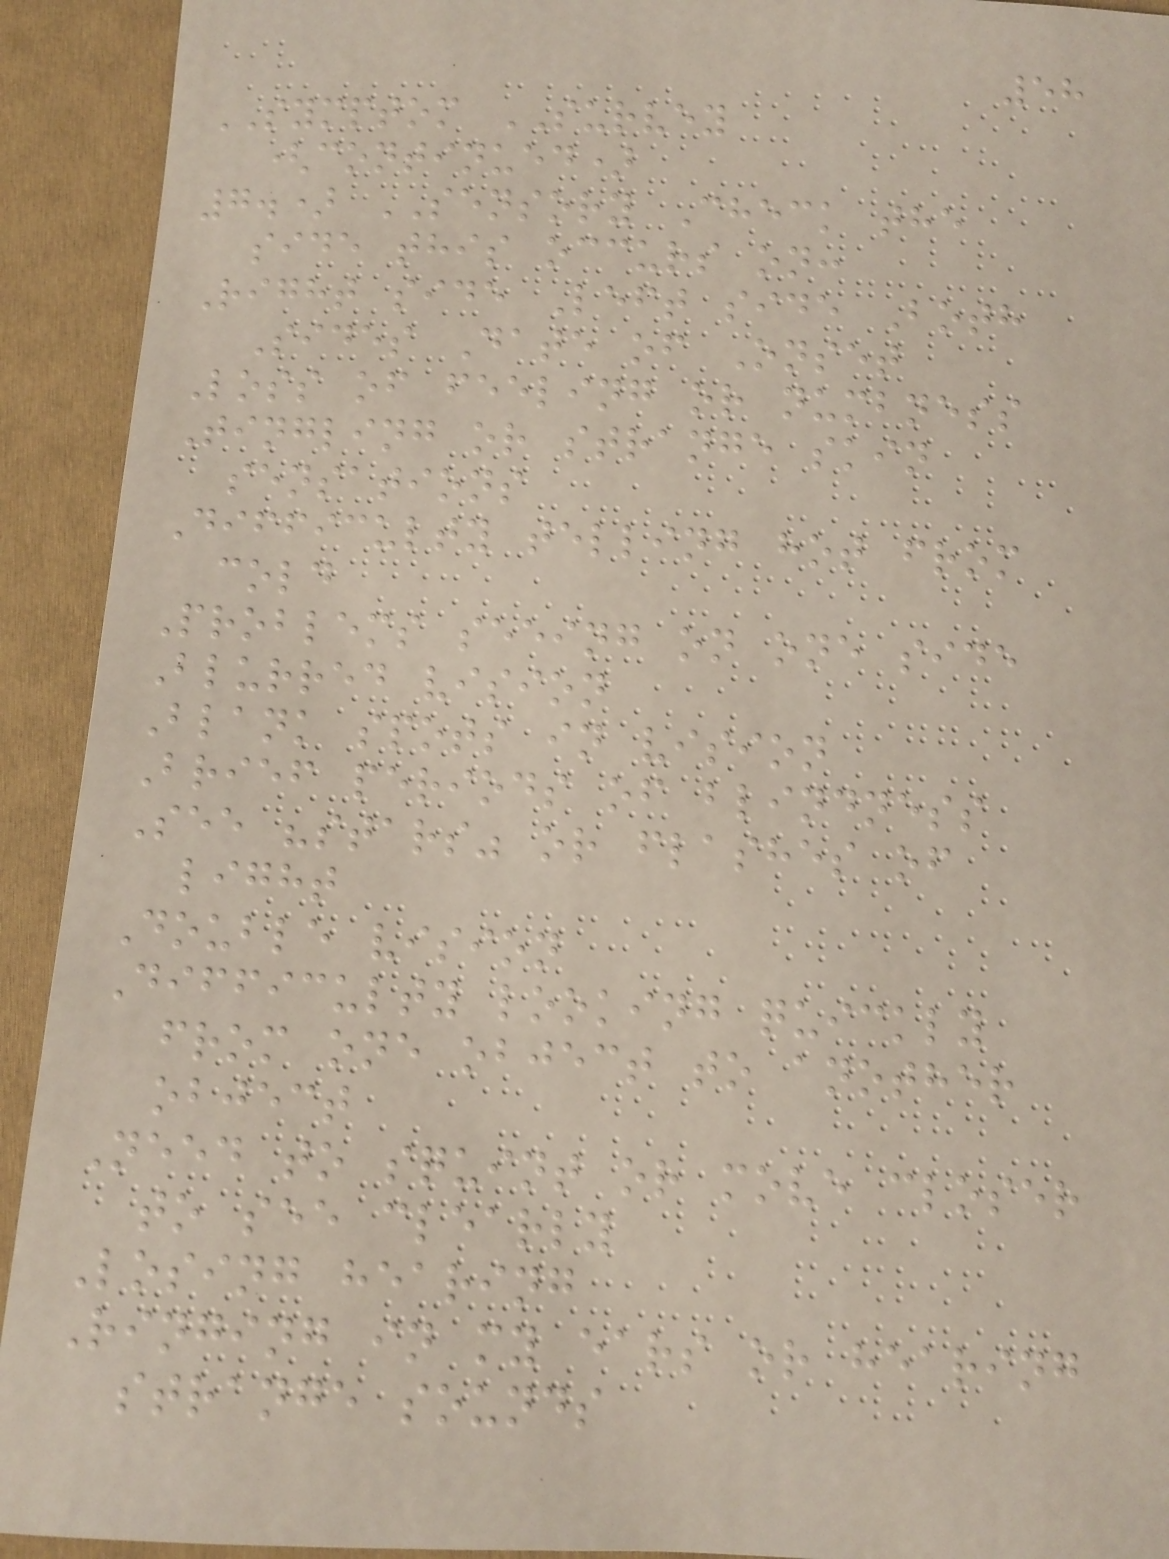58
SYMPTOM SURVEY
(continued)
7.) SENSORY Check the
side this occurs on:
Right side Left side Both
Sides Date of Onset
Loss of feeling or numbness
Tingling or strange skin
sensations
Difficulty telling hot from
cold
Problems seeing on one side
Blurred vision
Blank spots in vision
Brief periods of blindness
See "stars" or flashes of
light
Double vision
Difficulty looking quickly
from one object to another
object
Need to squint or move closer
to see clearly
Losing hearing
Ringing in my ears or hearing
strange sounds
